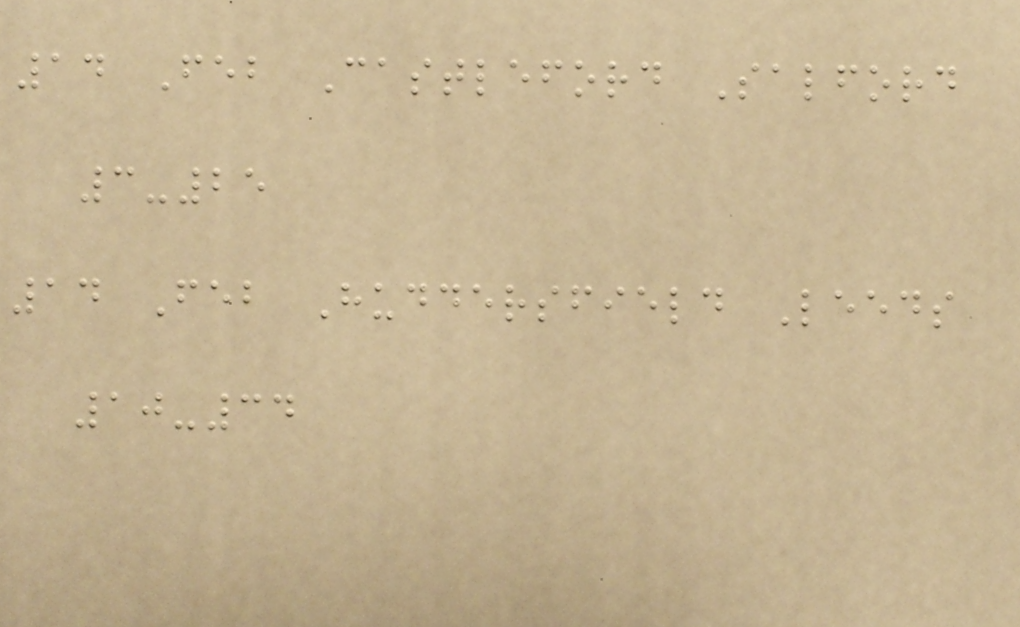14 Feb Castleford Salford
3-25
14 Feb Huddersfield Leeds
10-34
